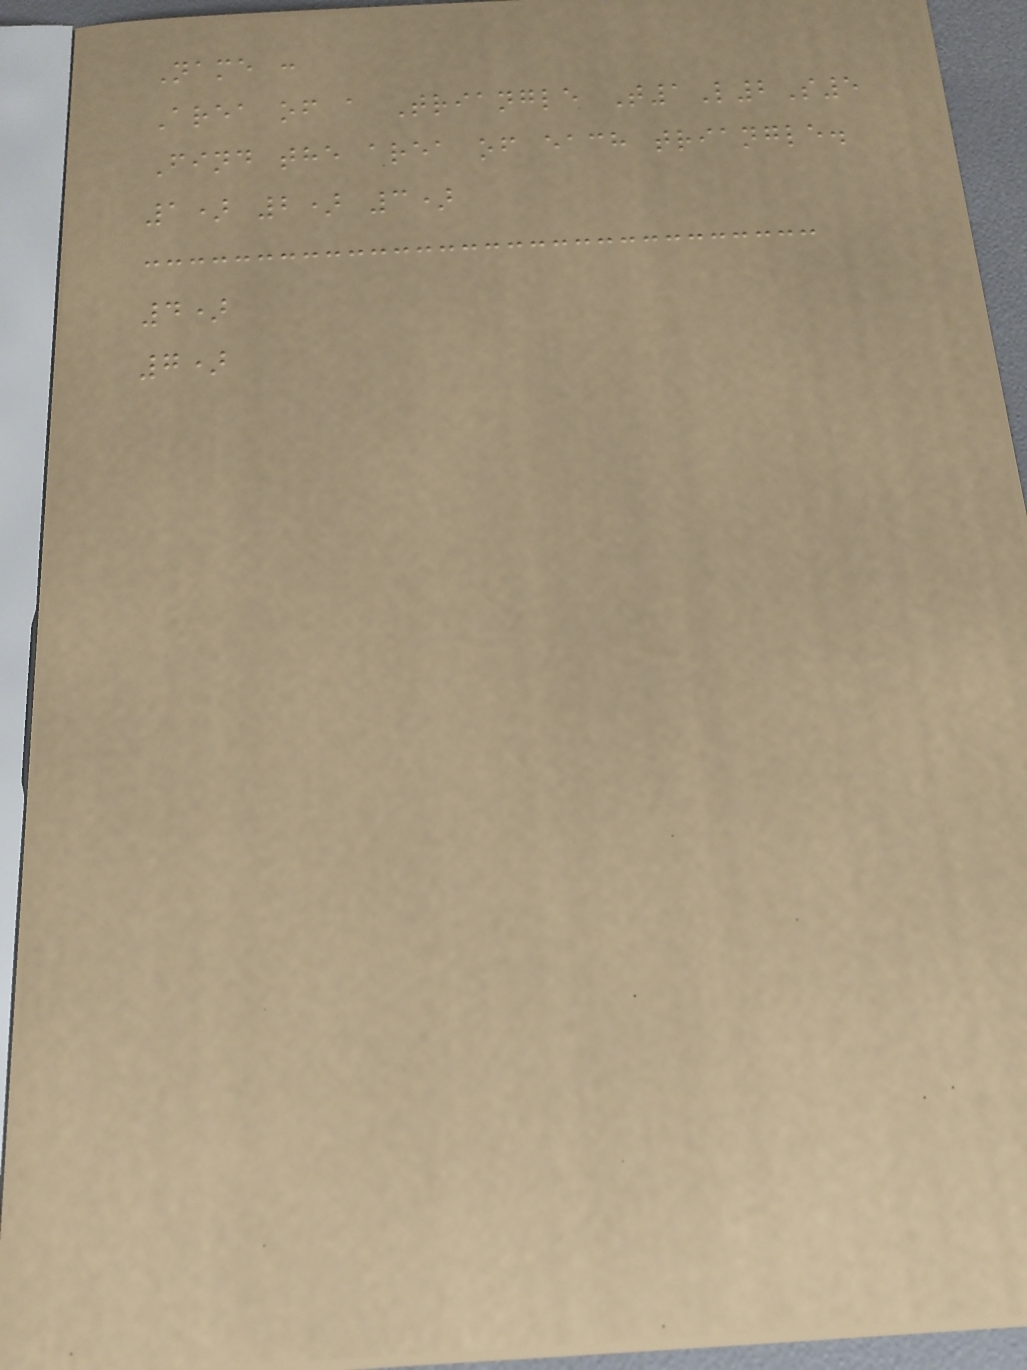Name :
Area of a Triangle T1L2S5
Find the area of each triangle.
1) 2) 3)
4)
7)
